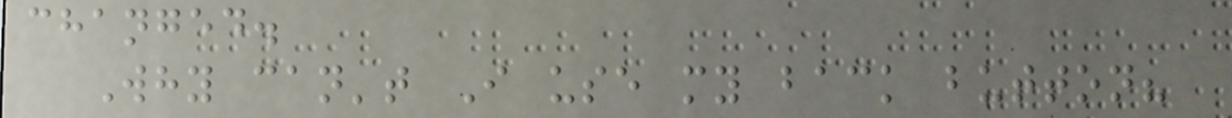changed.
Why can't I use my back button?
